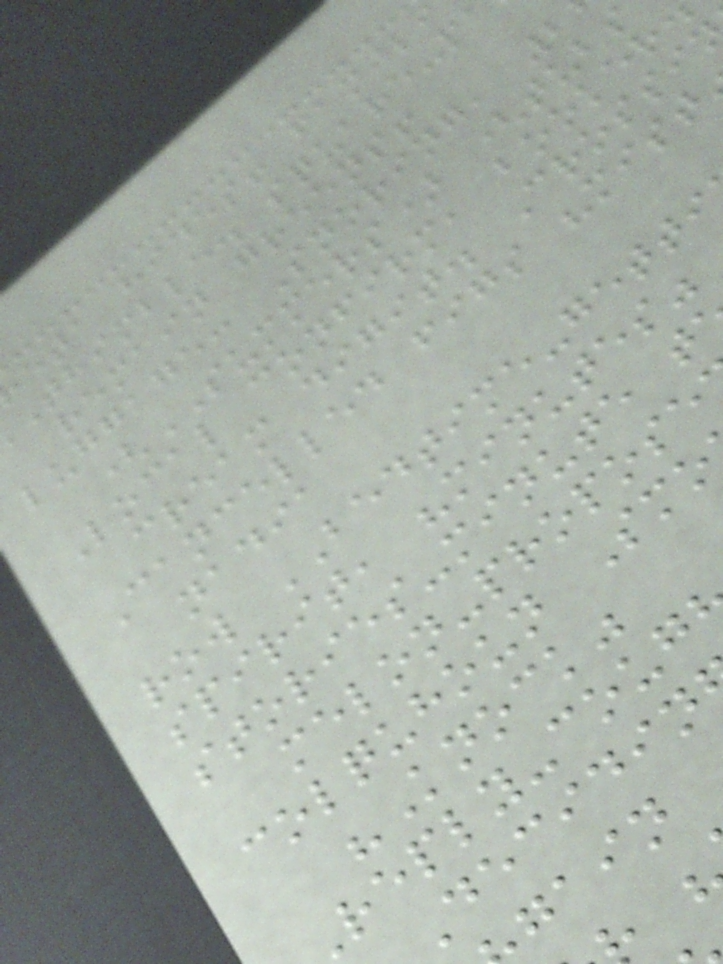eta hides! famili
thimble. square-p
remain greens!
luggage: Snoring, 2
(SUMMERS) (tubs
Local confirm, booker
cream digit. Crossi
Cancelled figs "mist
nadia
row BEDTIME-getti
spirit, "minutes"
stories-minute t
melon-propose
colquhoun Smo
"Knock"
Decidin
